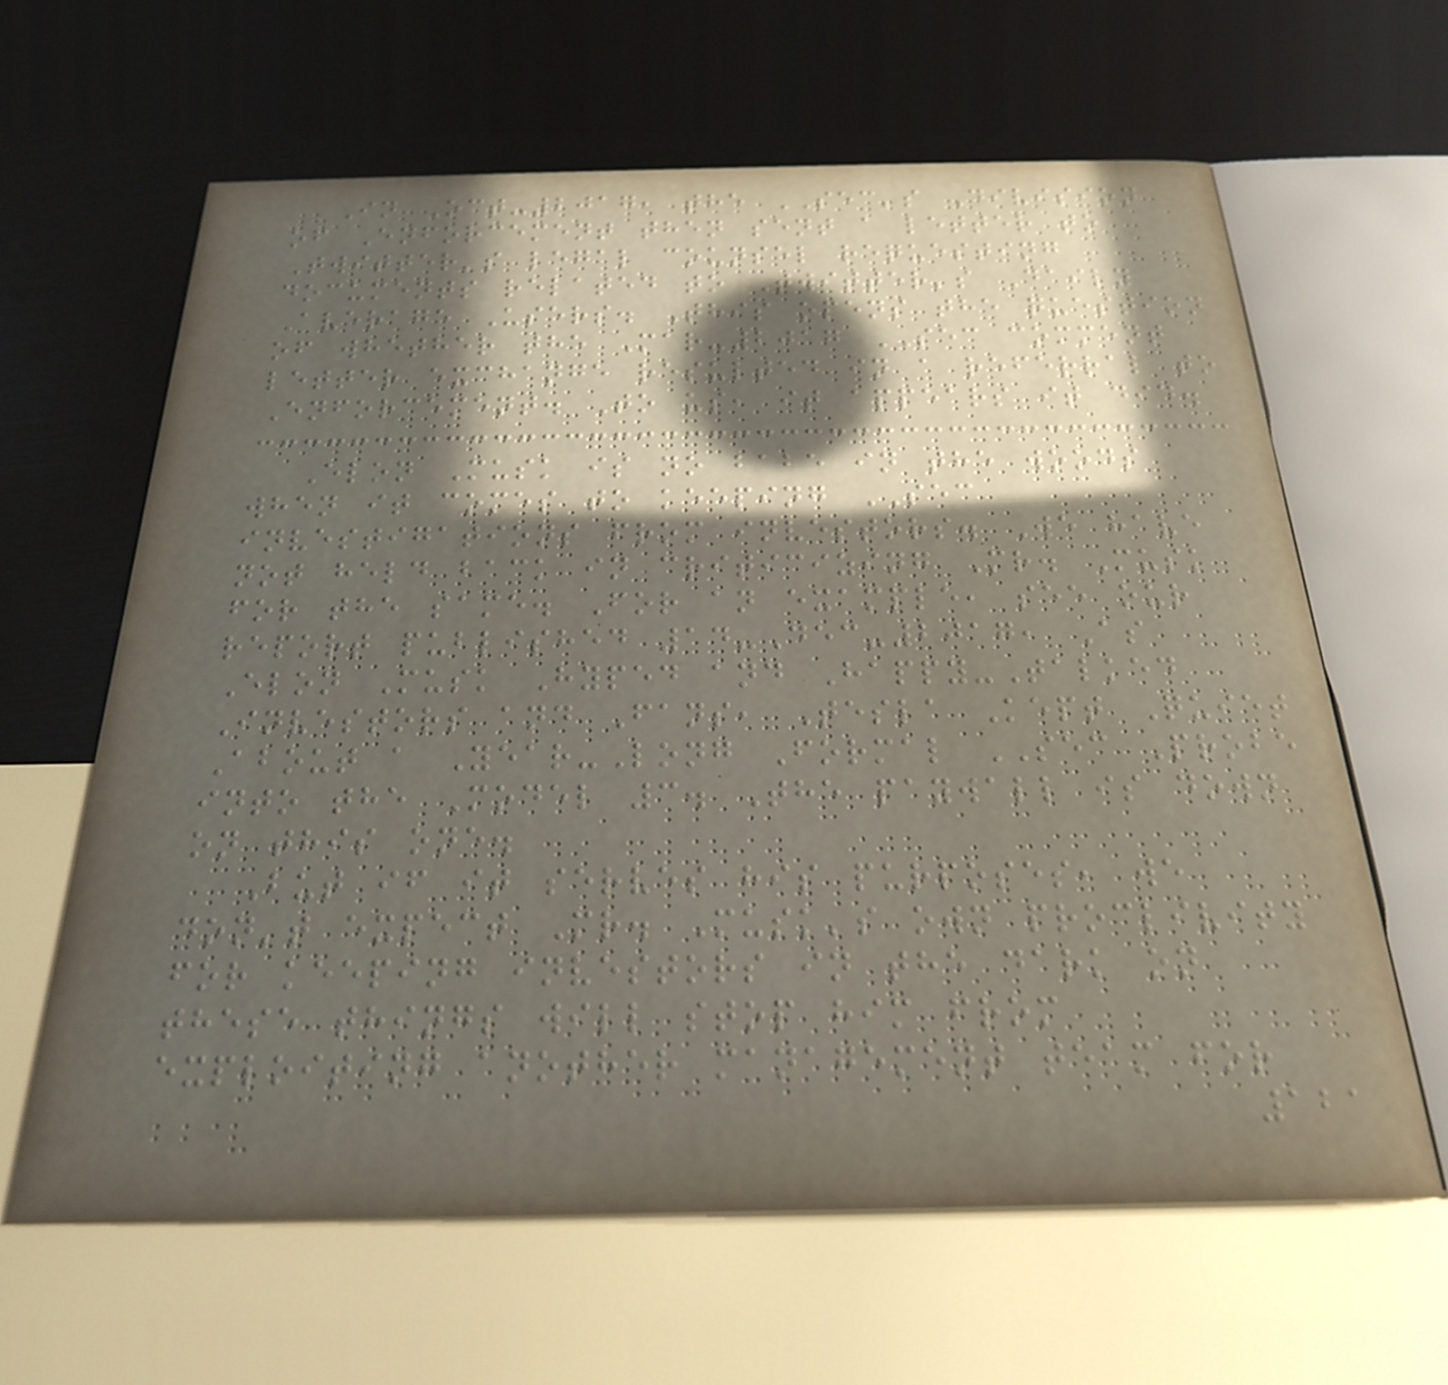In Oct-2017, the SEC's Division
of Enforcement then sent a letter to
Twitter's legal counsel requesting
documents related to Twitter's Daily
Average Users. This opens the question
of whether the Mar-2017 SEC comment
letter exchange resulted in a referral to
Enforcement. To us, it appears it did.
Elon Musk is no babe in the woods
when it comes to keeping SEC
investigations from investors. We have
not held back in criticizing Mr. Musk
for the same. For an example, see our
report published 14-Dec-2017, As
Elon Musk Hyped and Happy-Talked
Investors and Fans, Tesla Kept Quiet
About a Year-Long Formal SEC Probe
into the Model 3. The paywall is down
on this one.
But if it serves his purposes, we
don't expect Mr. Musk's own proclivity
for keeping investors in the dark on
these things will stop him from
exploiting another management team for
121
